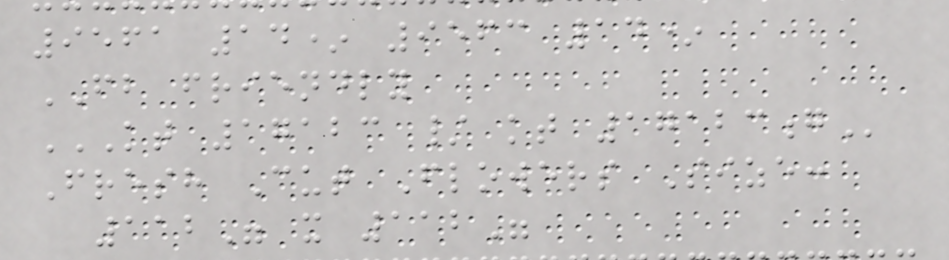9561 14* 9563 14*
FB friendly
KT 17123 / KT 17123G
Fresh Cut Flowers Size:
112" x 112"
